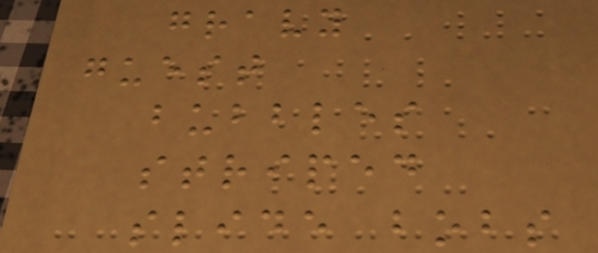gravy
guest
bubbles
striped
slide bobs
